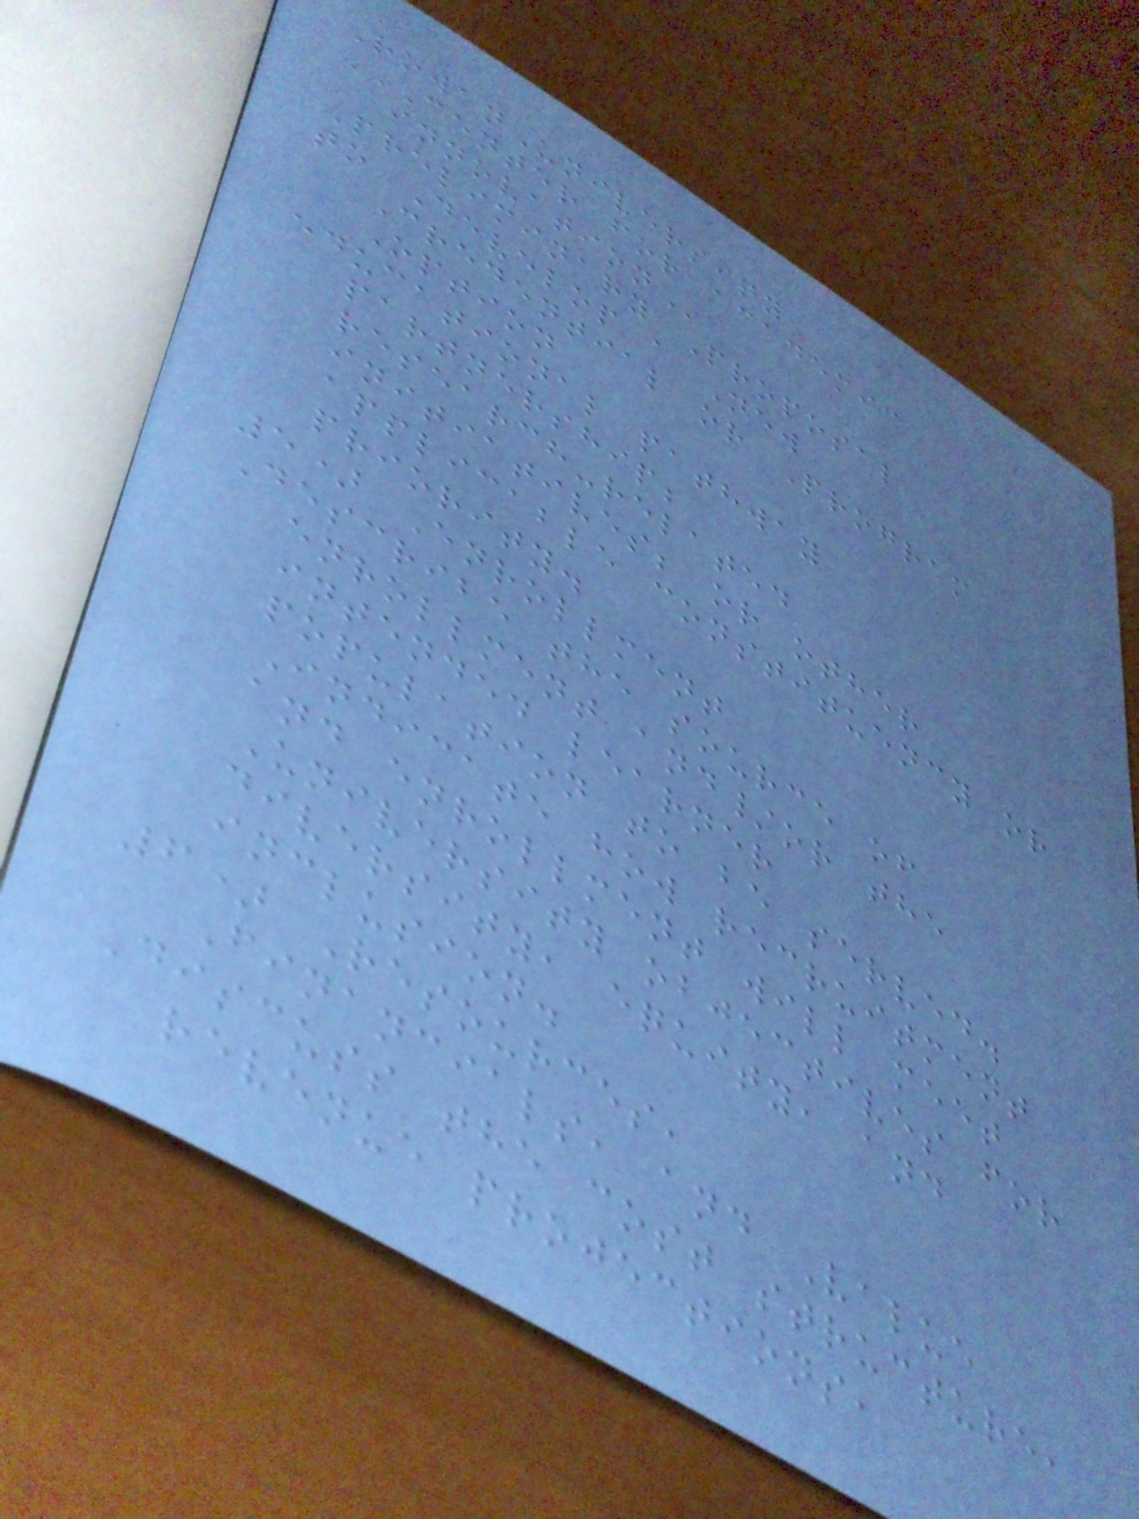RowanUniversity
CENTER FOR ACADEMIC
INNOVATION
Preliminary Proposal
to Develop a New
Credential or Program
Option
educational pathway
partnership;
research-related
initiatives; or other
applicable constituency or
priority.
5) Enrollment
Describe the source of
enrollment and/or the
intended learner
population to be served.
Indicate how recruitment
and enrollment will meet
University objectives for
diversity, equity, and
inclusion.
6) Resources,
Financials, and Value
Discuss the cost structure,
revenue projections,
